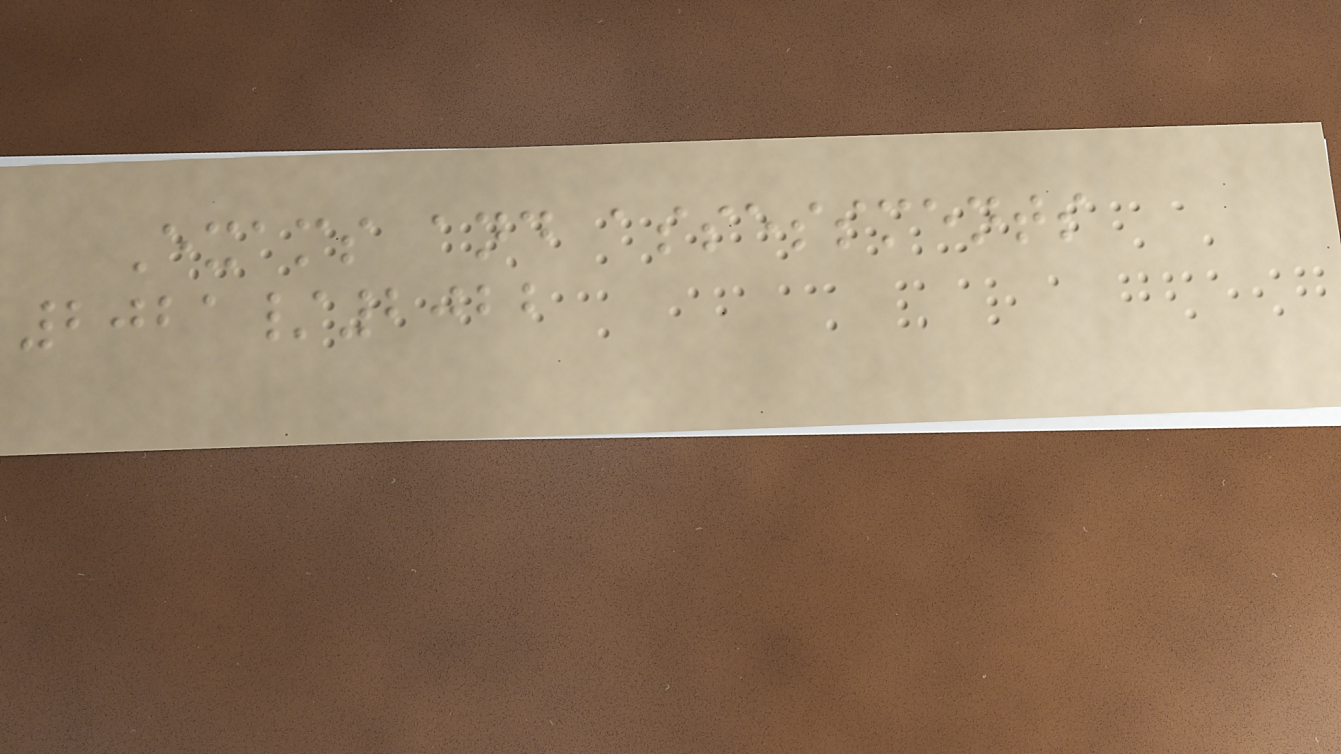Exams and assessments
2021/2022
